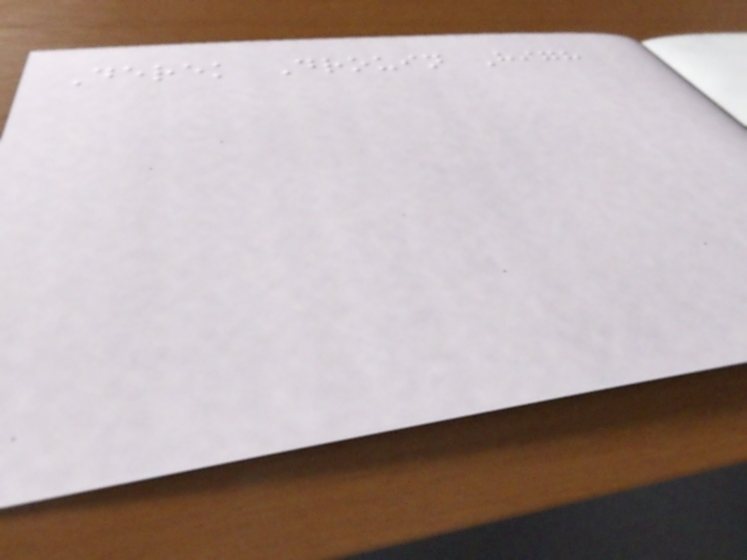Derek Drouin High
